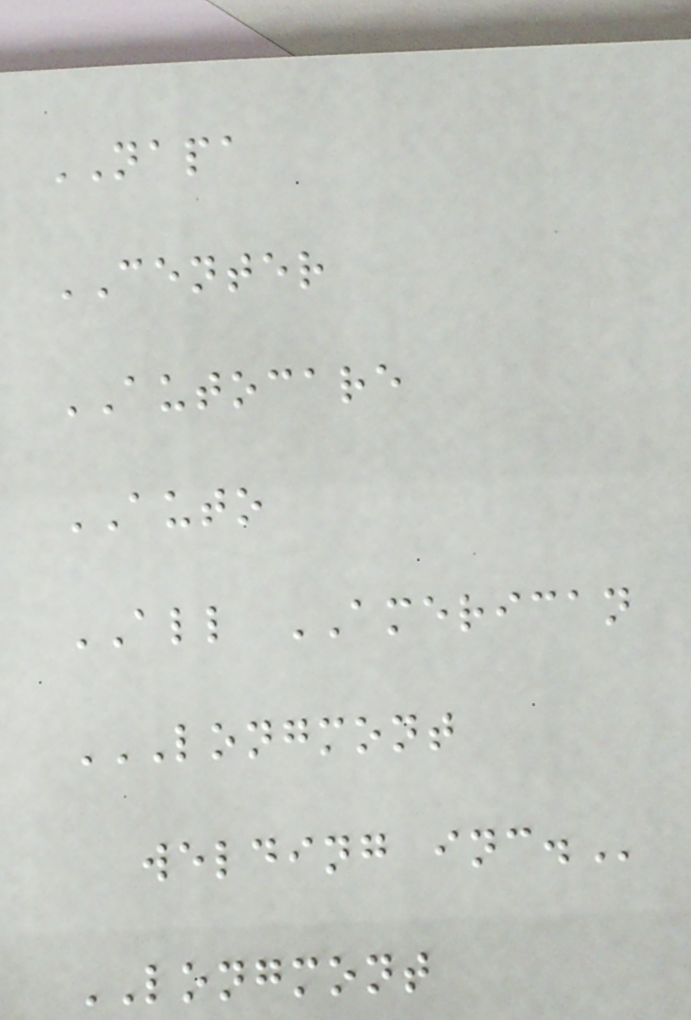NAPA
CENTER
AUTOCARE
AUTO
ALL AMERICAN
LONGMONT
WELDING INC.
LONGMONT
